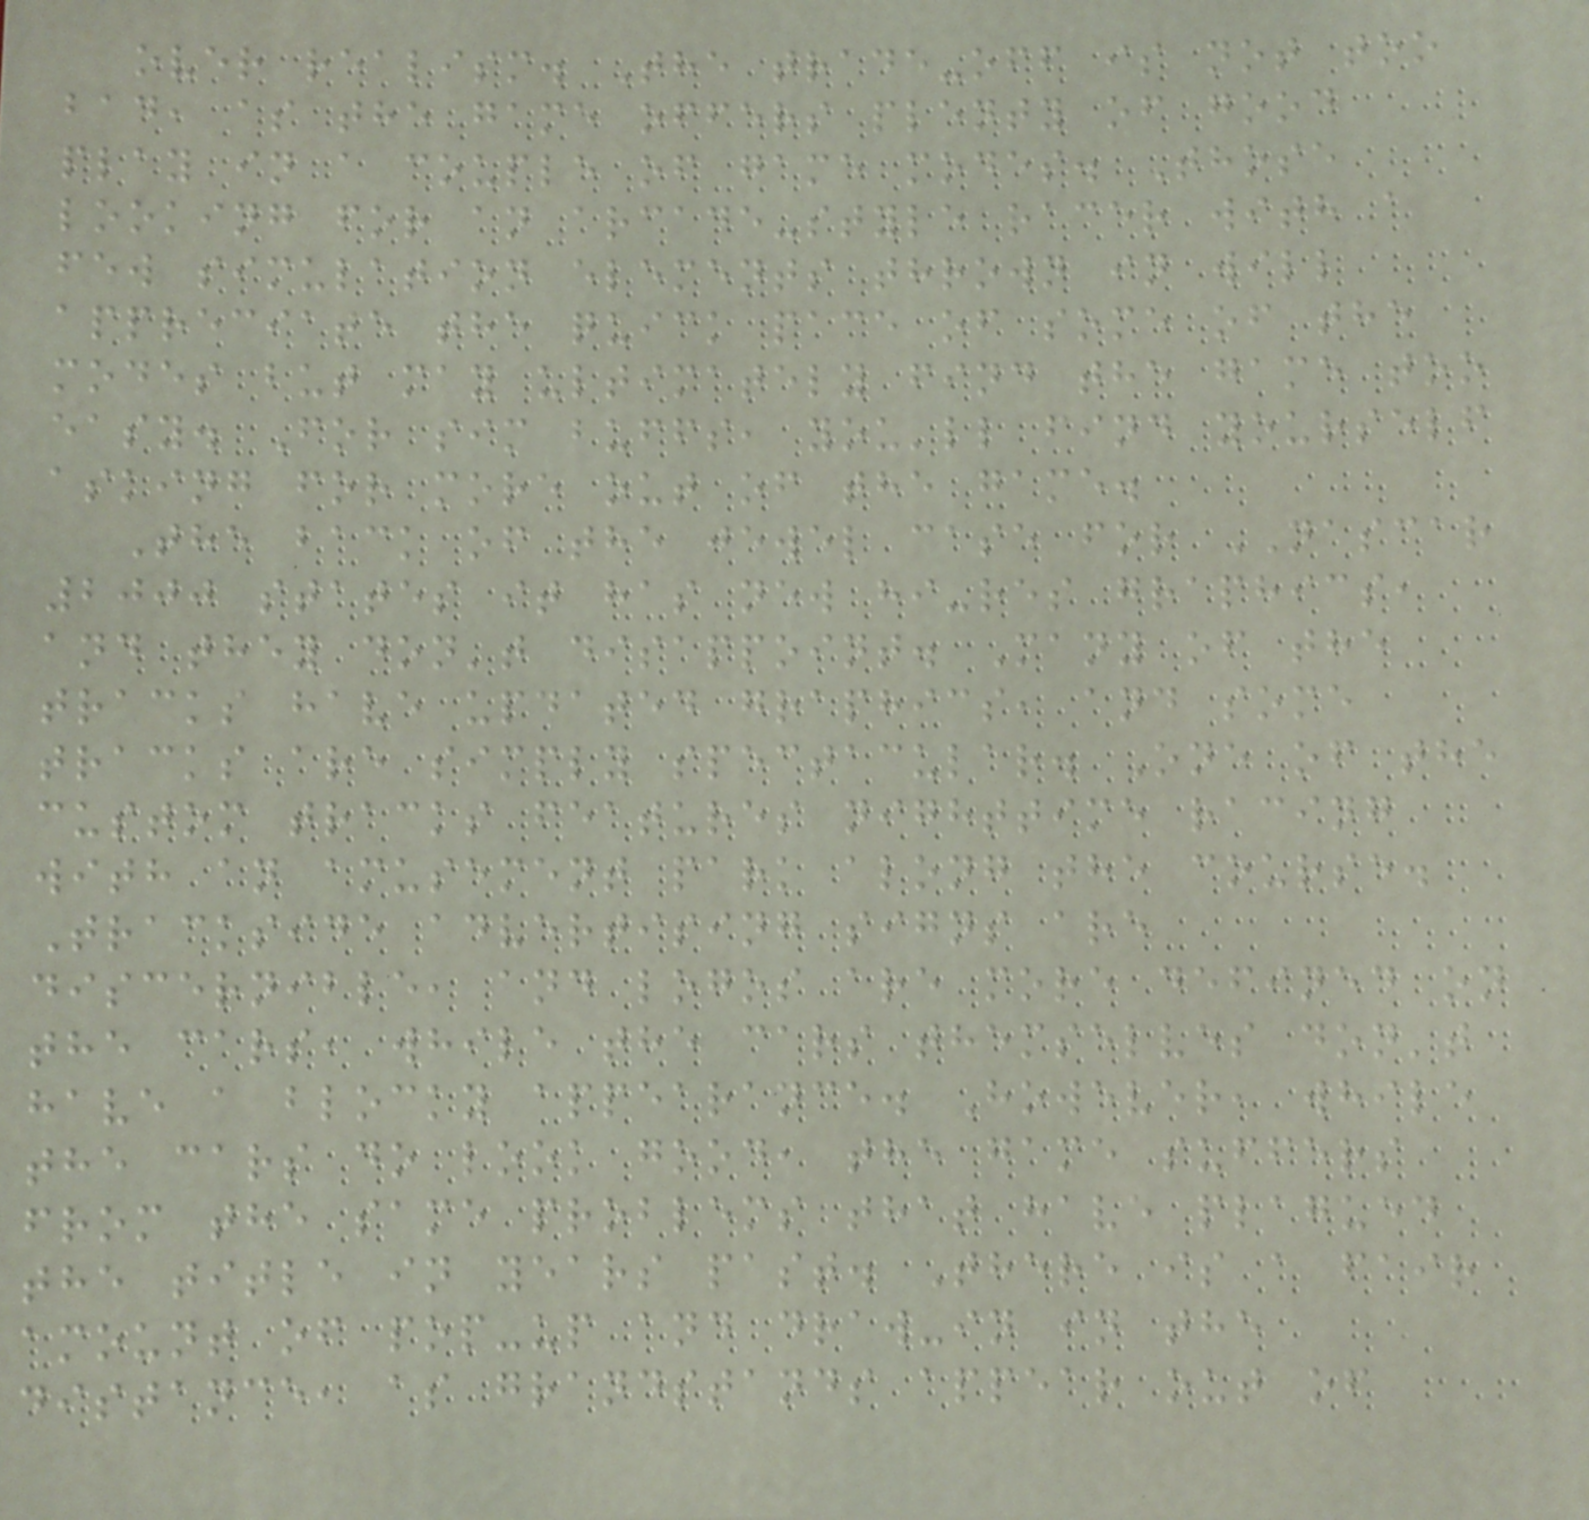over realism. The trade-off is not too
bad, as the game offers plenty of good
play in a couple of game modes. Those
looking for an arcade-style racer with a
few simulation elements thrown in will
appreciate the quick pace of some of the
modes but may ultimately find the game too
easy. For sim buffs, you'll find yourself
asking for more out of the game.
The back of the jewel case for NASCAR
2000 states it has new hi-res graphics,
and they don't disappoint. Many of the
tracks have updated graphics, and some
tracks are simply spectacular. One of the
custom tracks features nighttime racing
with an amusement park along the course.
Trackside advertising signs are
discernible, and logos are more defined on
the cars, while the cars themselves don't
have a blocky appearance. However, while
the cars do look good, the game suffers
from the same problems that have plagued
the title in years past. There is a fair
amount of pop-up and draw-in in the
distance, as grandstands appear out of
